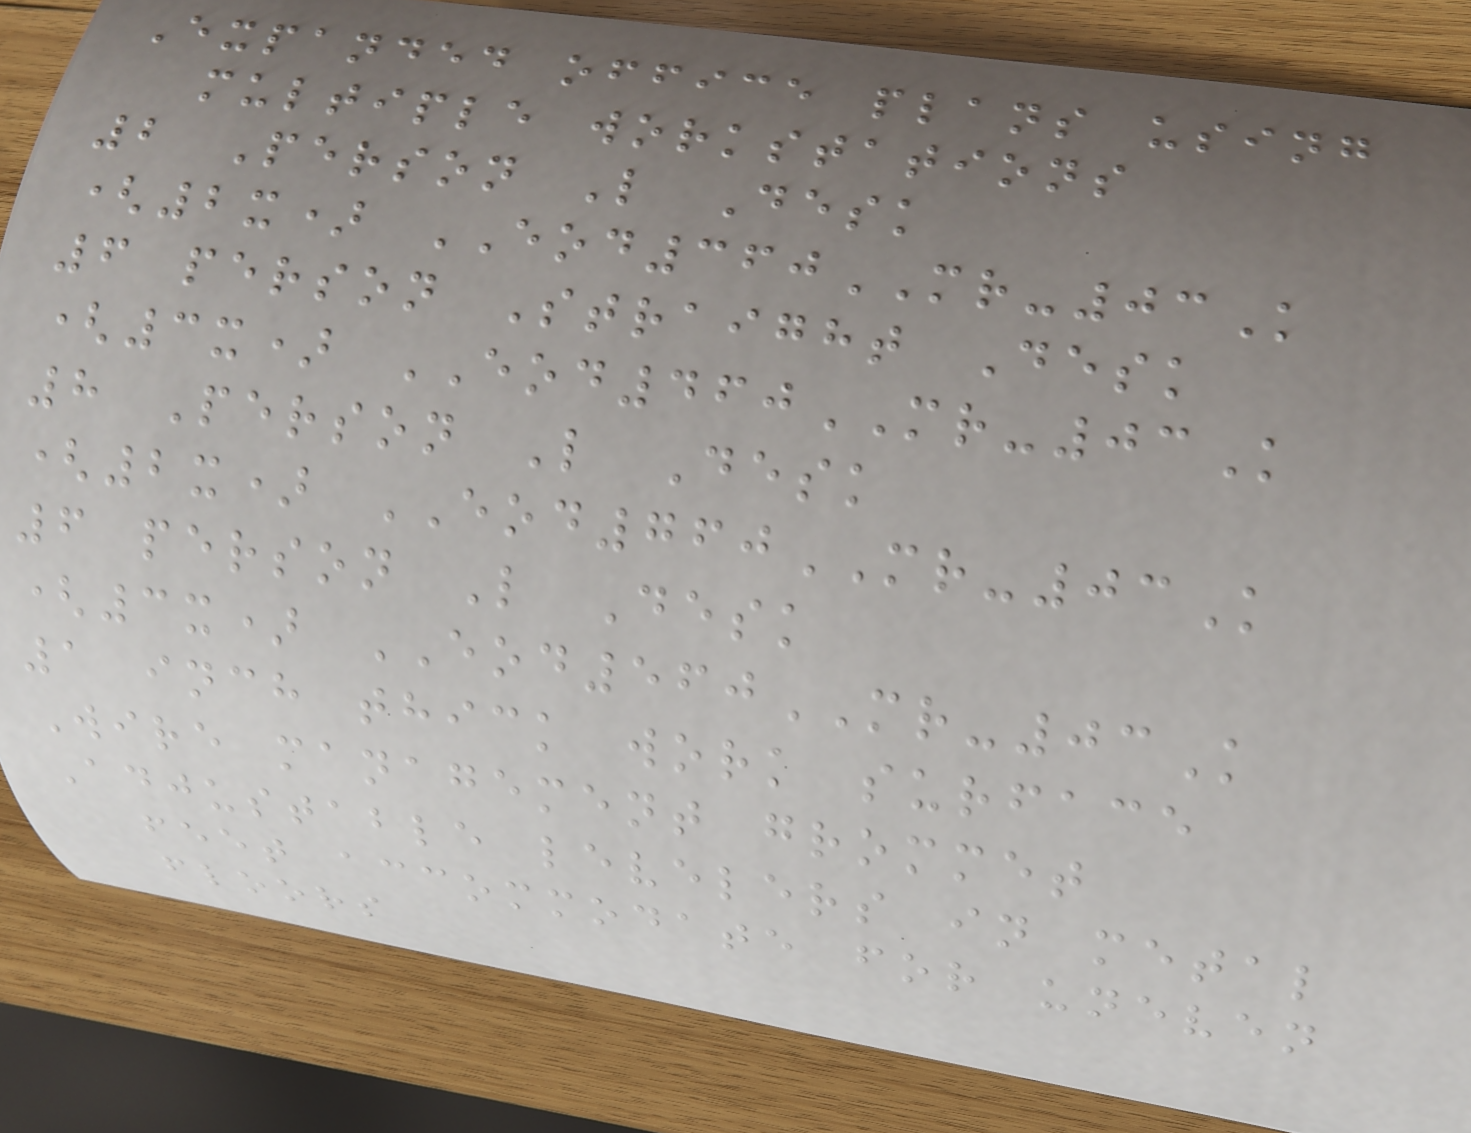Expanded office plans using
multiple workstations
2 Person L Desk
(2x) EOD360MR-03K
6 person Straight Desk
(3x) EOD460MR-03K
8 Person L Desk
(2x) EOD760MR-03K
6 person L Desk
(3x) EOD560MR-03K
1 inch thick work surface
Wire management grommet
Adjustable levelers in metal
feet accommodate for uneven
floors
